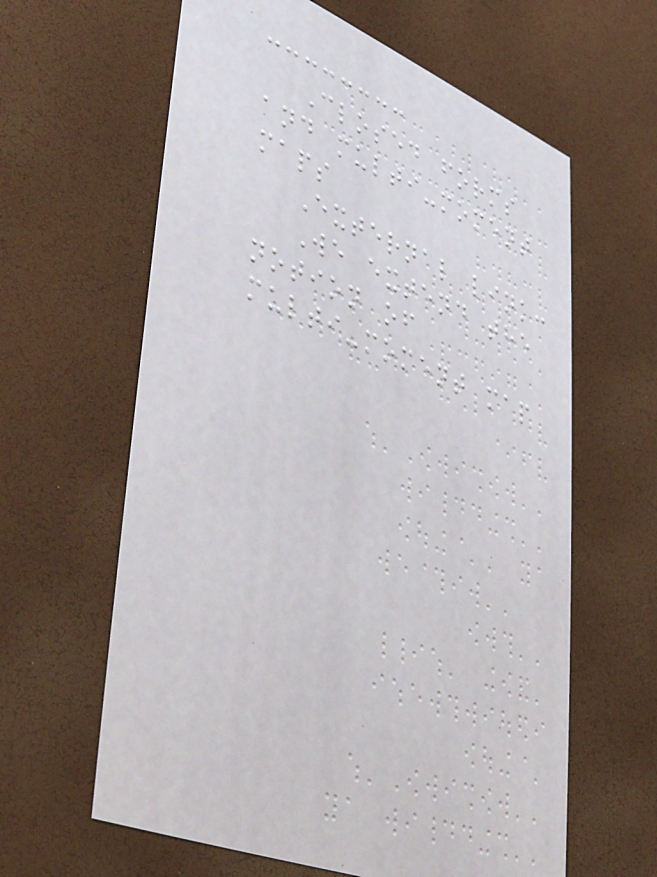Closed forms
and multi-moment
maps
External link:
We extend the
notion of
multi-moment map
